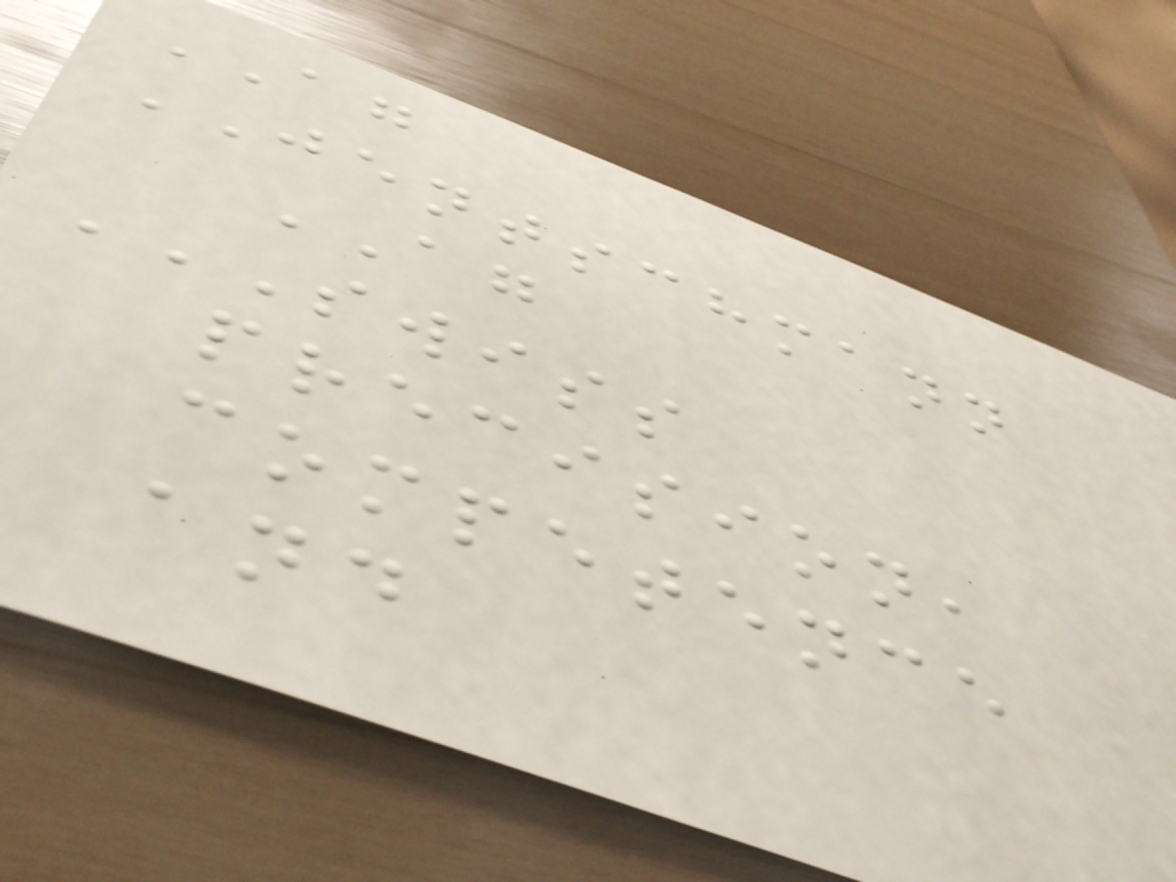AG
JENTSCHMANN
AG
SWISS
PRECISION,
COMPETENCE
AND
